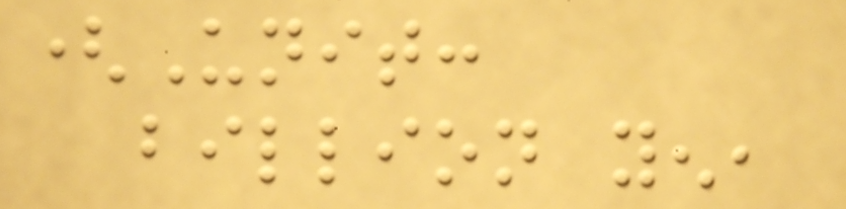(Unit:
billion yen,
